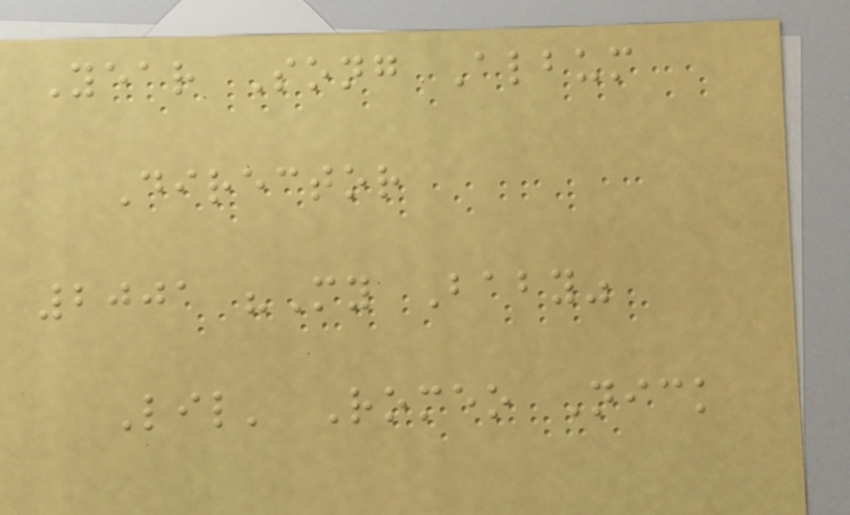Year Song Album
Director
2001 "My Baby"
Lil' Romeo Nick
